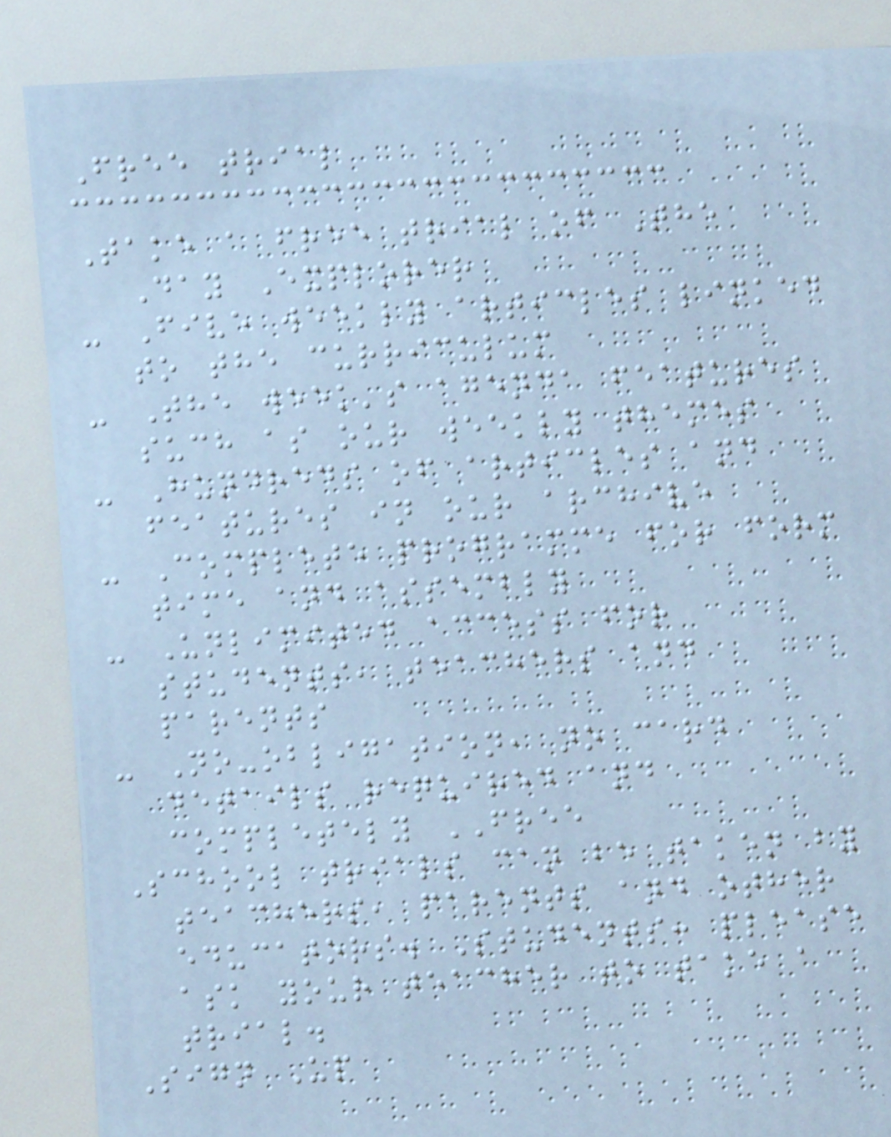Free trial
Take a free trial of The
Day Explorer
- Five weekly articles linked
to the curriculum
- The week's agenda features
such as our weekly themes
- Hundreds of articles and
features in our archive
- Complete programme for form
time and assembly
- Unlimited access for
students, teachers and
parents
- No-obligation, no card
details required and
completely FREE
School trials can be taken by
teachers, parents and other
educators. Students: please
ask your teacher to take a
trial.
Sign Up
